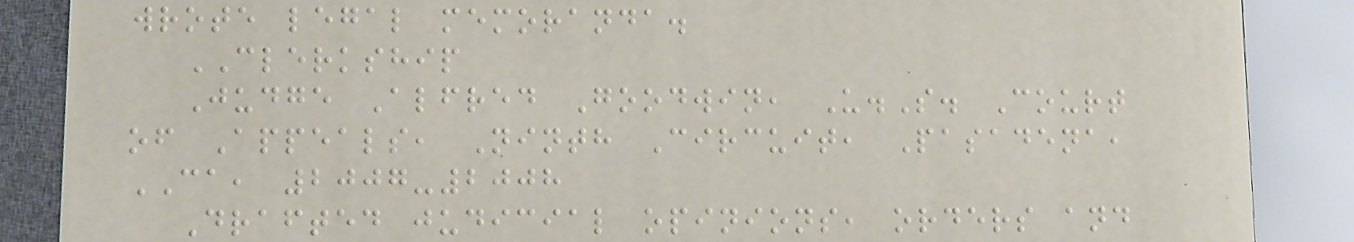wrote legal memoranda.
CLERKSHIP
Judge Alfred Goodwin, U.S. Court
of Appeals, Ninth Circuit, Pasadena,
CA, 2007-2008
Drafted judicial opinions, orders and
